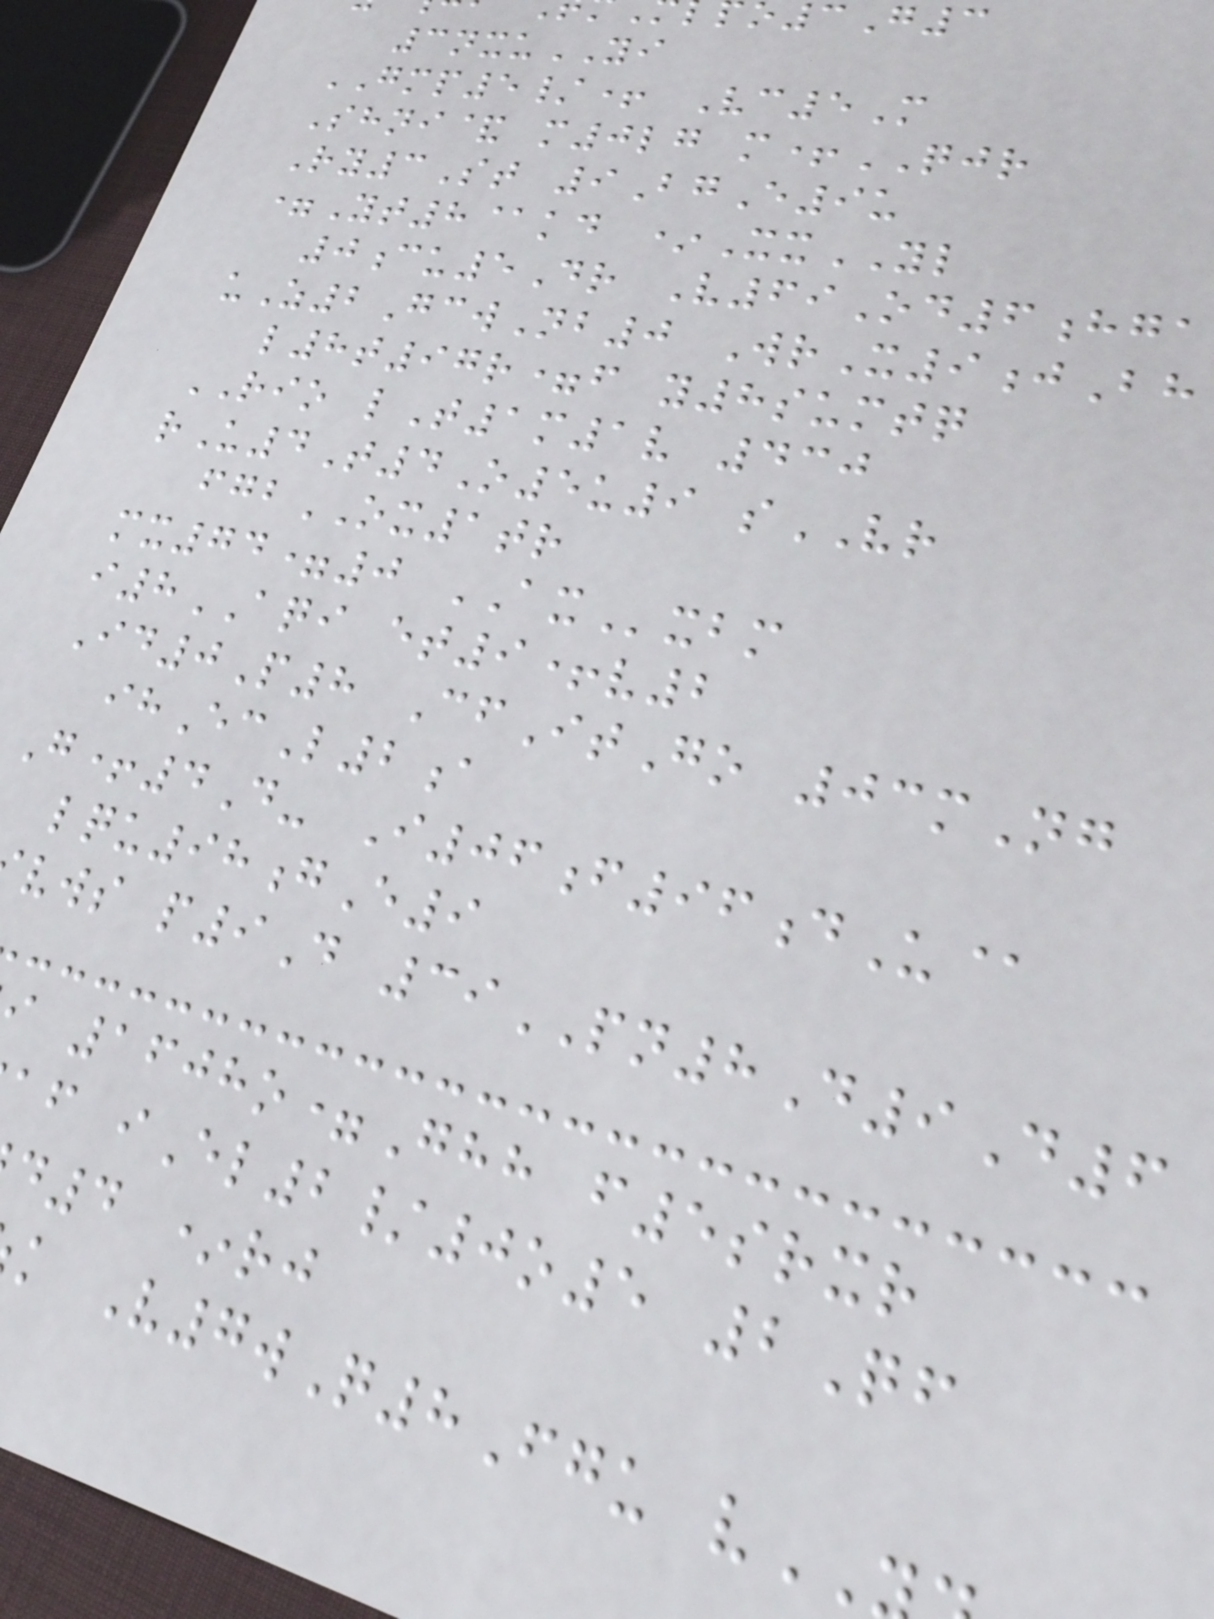3G3
3nxuYI
GMP5/+ Vc5M
Shni& m0lg m+QJR
Ry3St 9BgE9u
=Yt8@kd *XxYL
0cu5Dr V69Od6hga
uZ2GcwNb0 WrX9jBh
l8t97r=f y8sumtq
RIO lT1m1v 430
rU4T4O5u9 sVR
fgbOX1tr
mx74=0 AXxbm
i8AQI et9+v2
Id0P8 CfItGo 03mNg
ihEcL2a
G+4D- I06f96dU@
lqu98gE9
vws p9D 39PN8D9D6
1608o=Ghh f5srxr
af iEl2/0o5 2Qf
d4 *rj
k V7wQ8Fgu v
